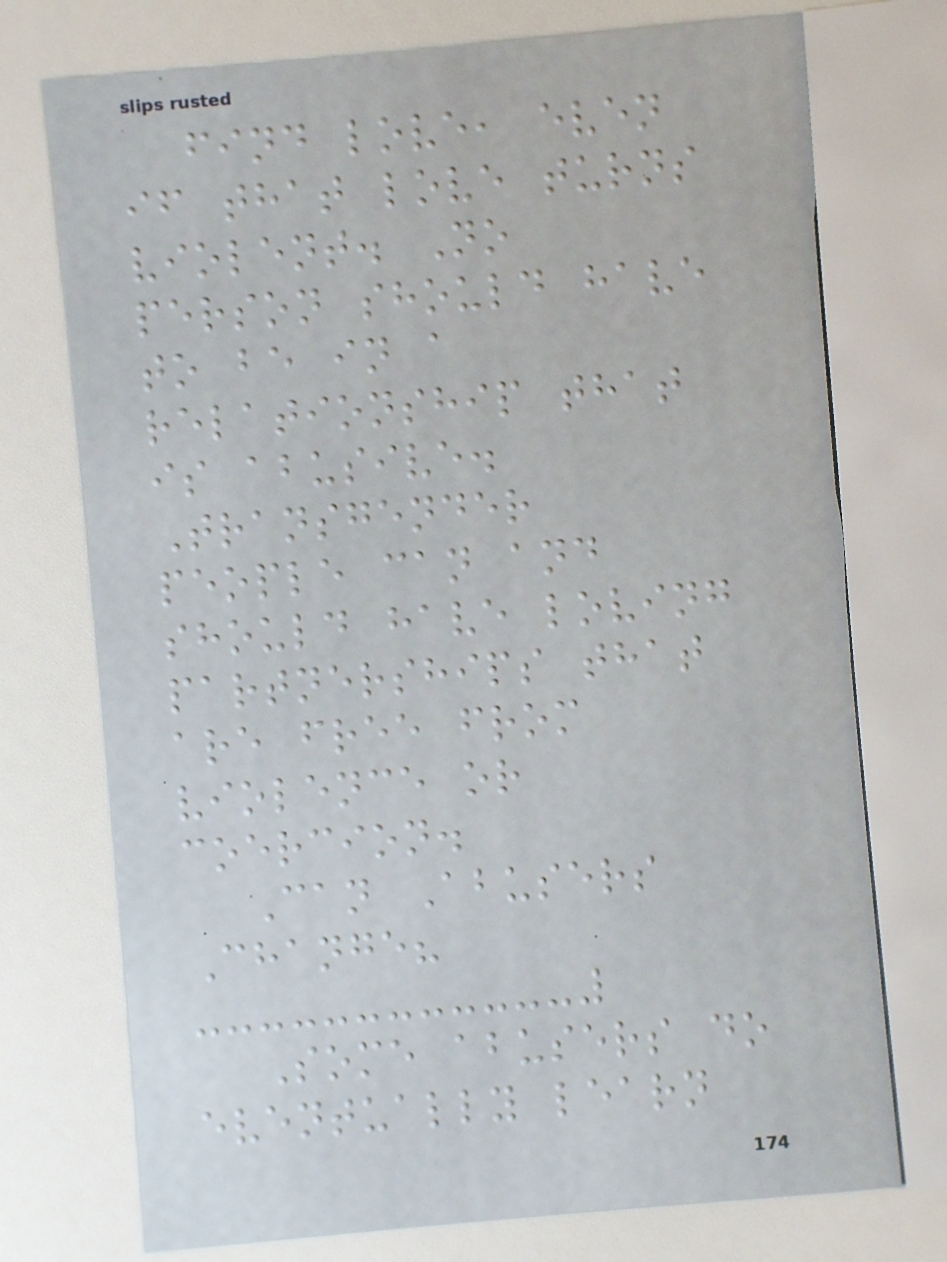find love, even
if that love turns
violent. No
person should have
to be in a
relationship that
is abusive.
Transgender
people can and
should have loving
partnerships that
are free from
violence or
coercion.
Can Abusers
Change?
Some abusers do
eventually learn
